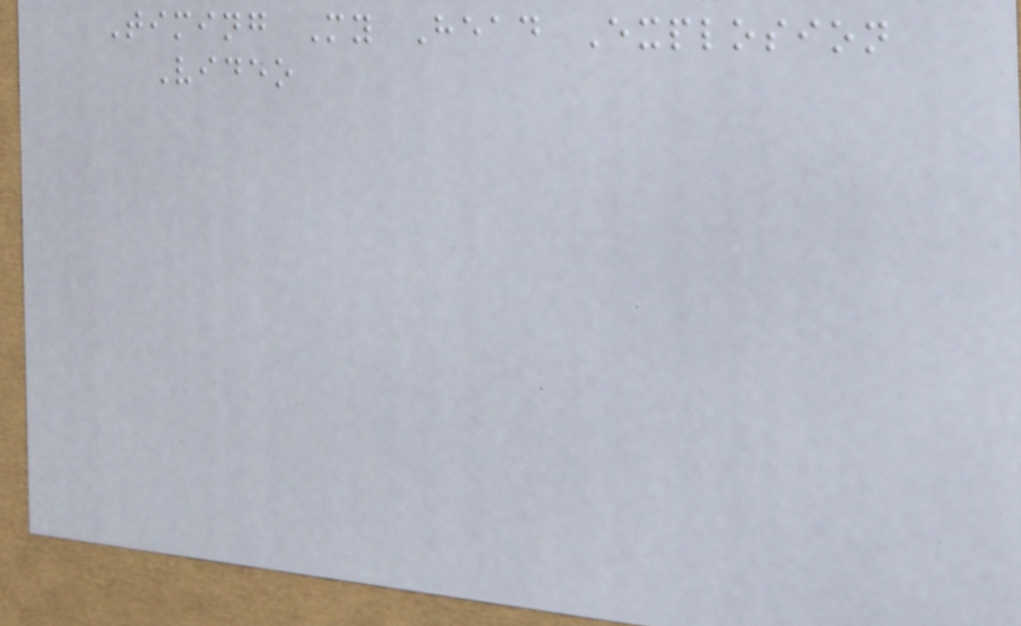Timing My Head Explosion
Video
